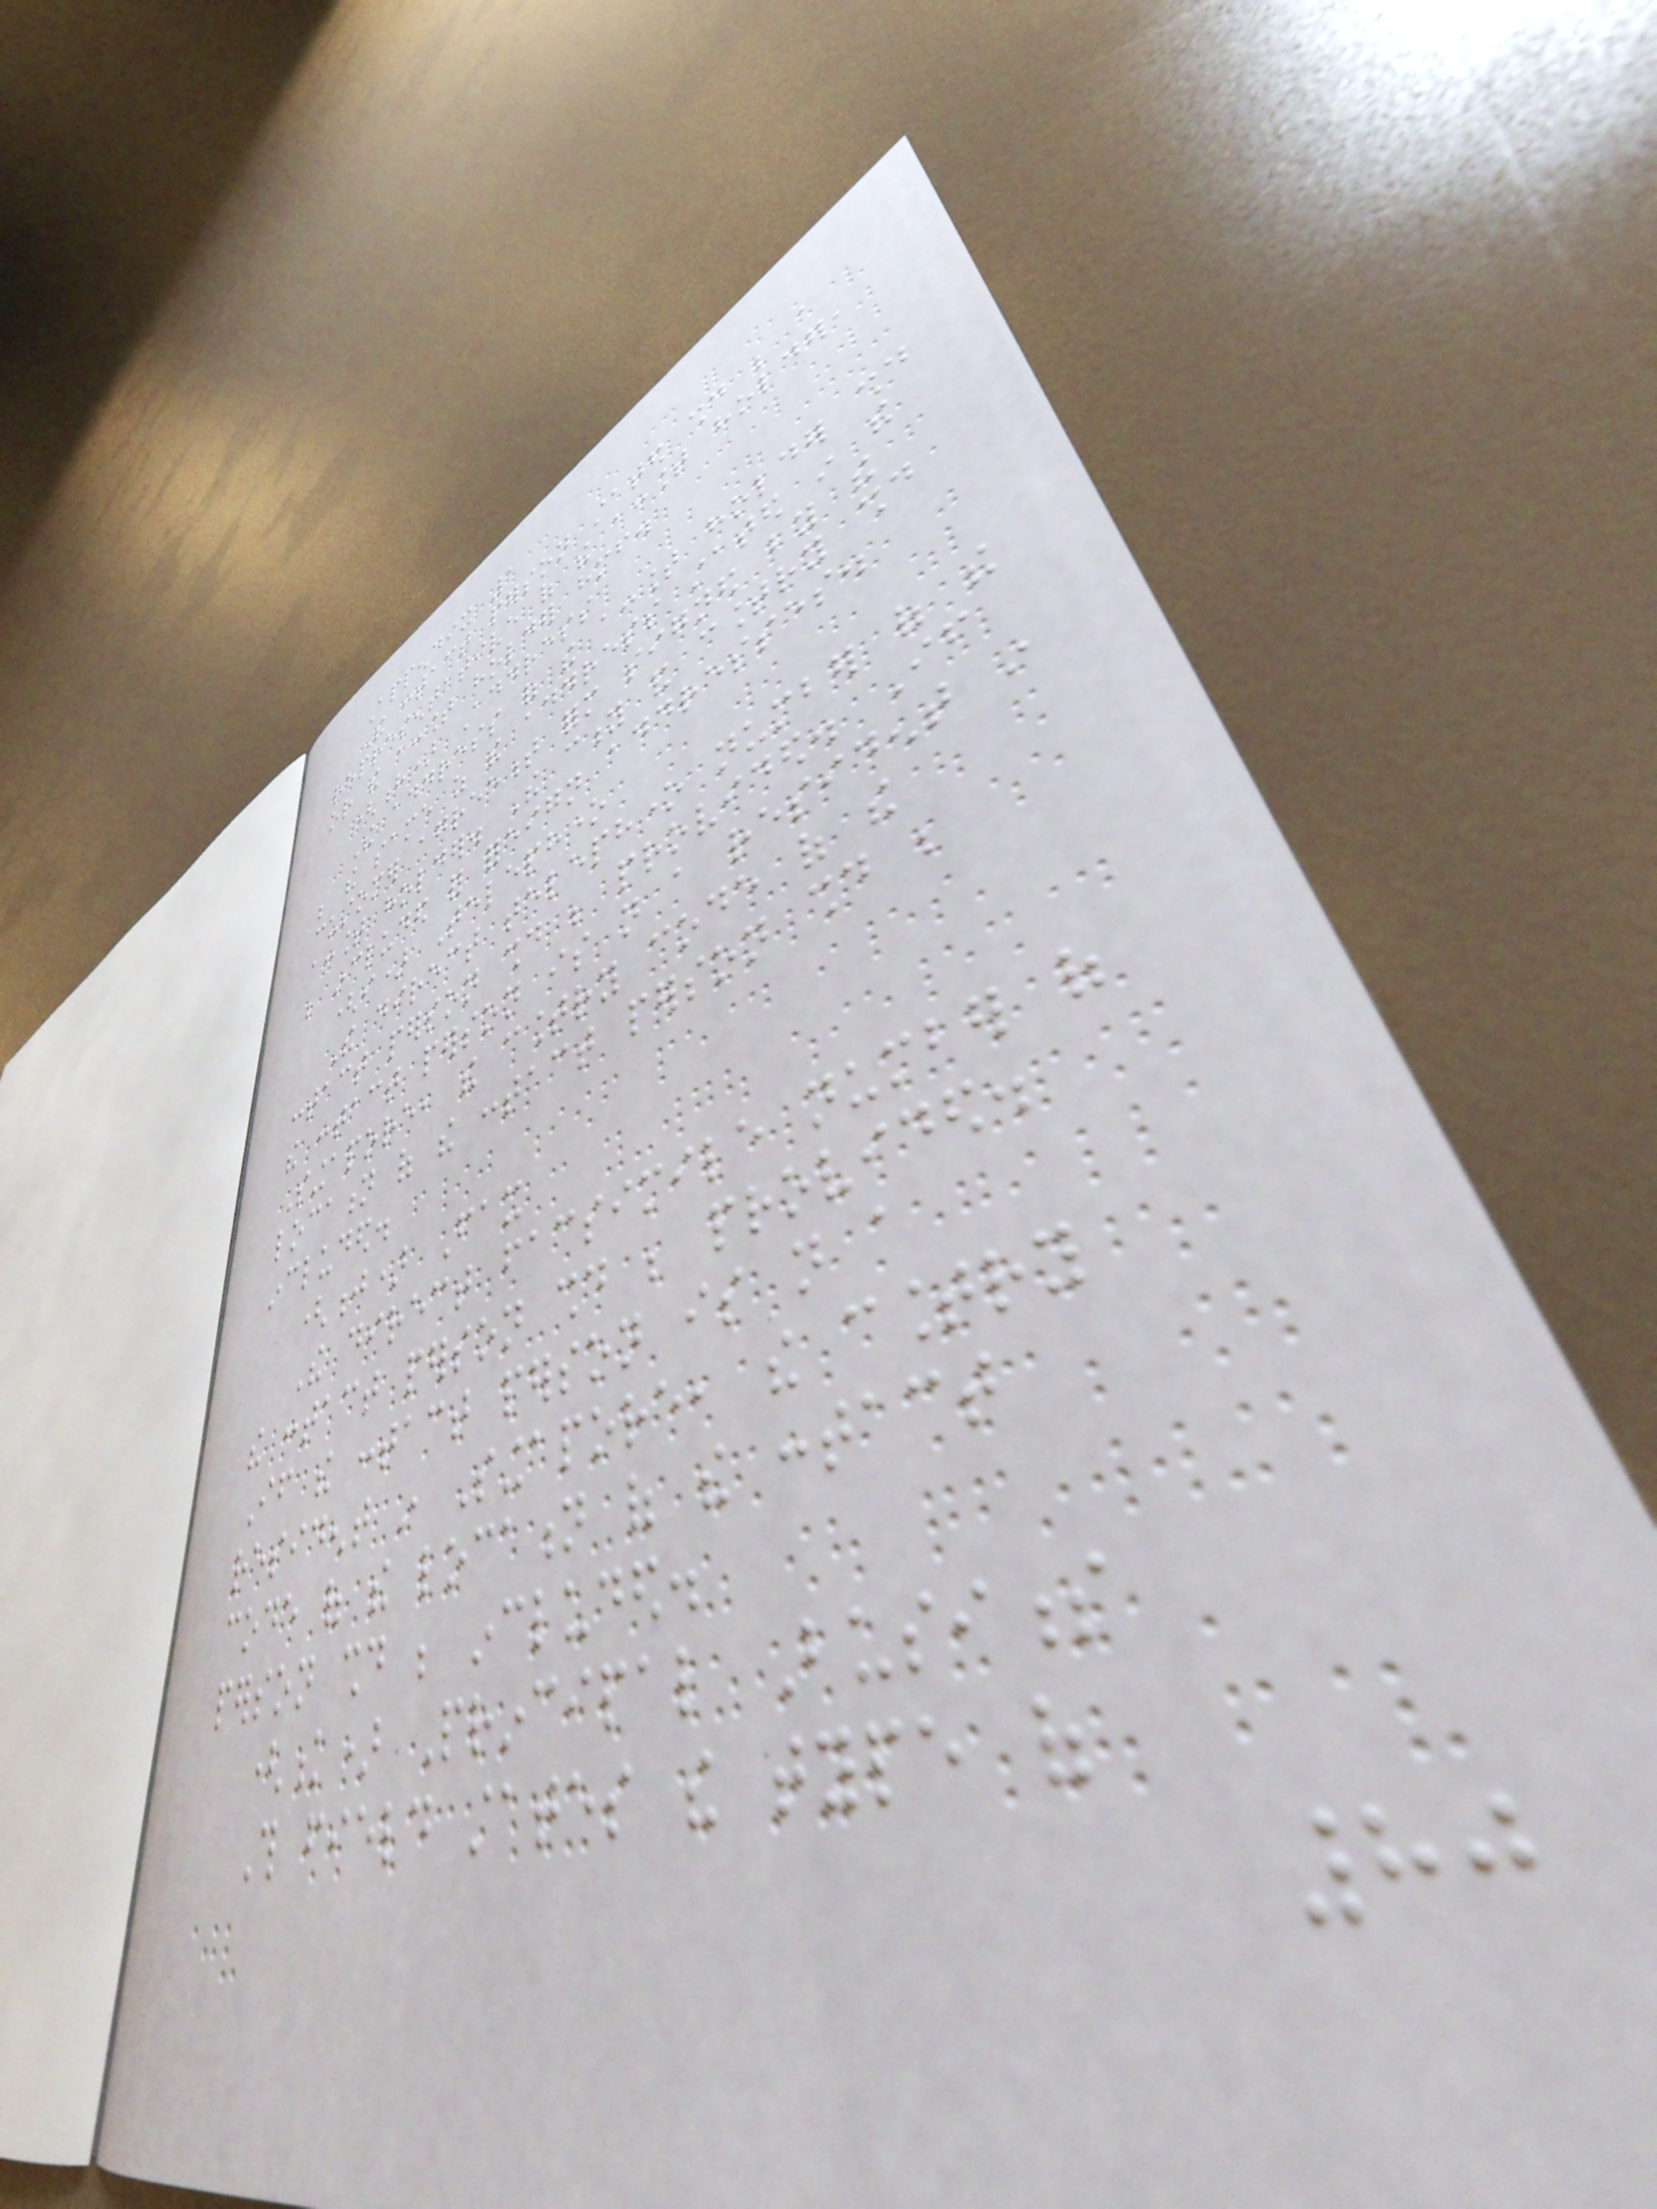Appendix 1
The contact person stated should be a
representative of the account holder,
or the account holder himself.
(h) Address
The address of the account holder should
be the same as the address stated in the
customer agreement form signed by the
account holder. The city and country should
be included for foreign addresses.
(i) Telephone
The direct telephone number of the
contact person should be provided. If
the contact person is not a resident in
Singapore, the country code of the
location of the contact person should be
included.
(j) Fax
The direct facsimile number of
the contact person should be provided.
If the contact person is not a
resident in Singapore, the country
code of the location of the contact
person should be included.
(k) Principal Business
This field states the type of
80
